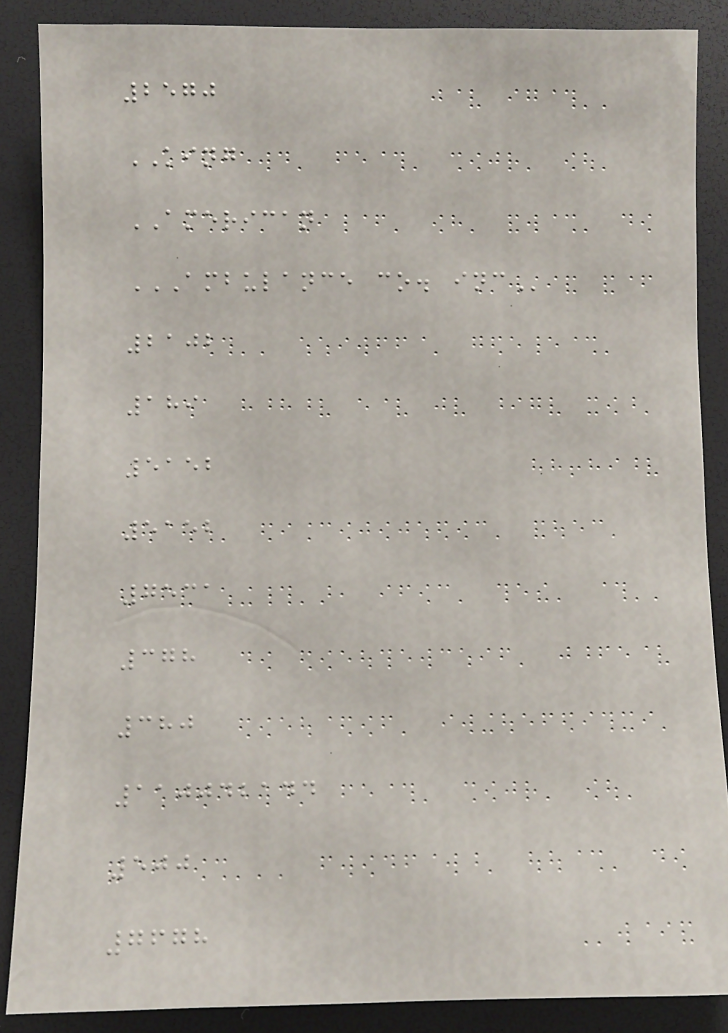2570
KING
AMERICAN
AMBULANCE CO. INC
2102
189
5152
5152
7531
378
380
110042144
500
7678
